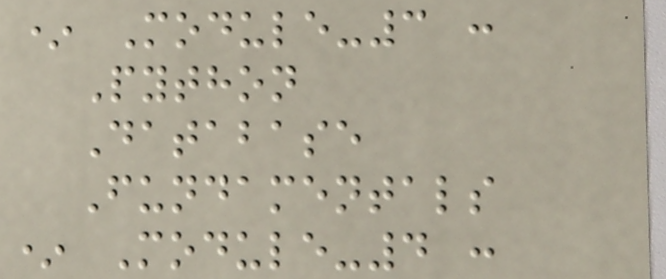* Module-3 :
Python
Database
Fundamentals
* Module-4 :
